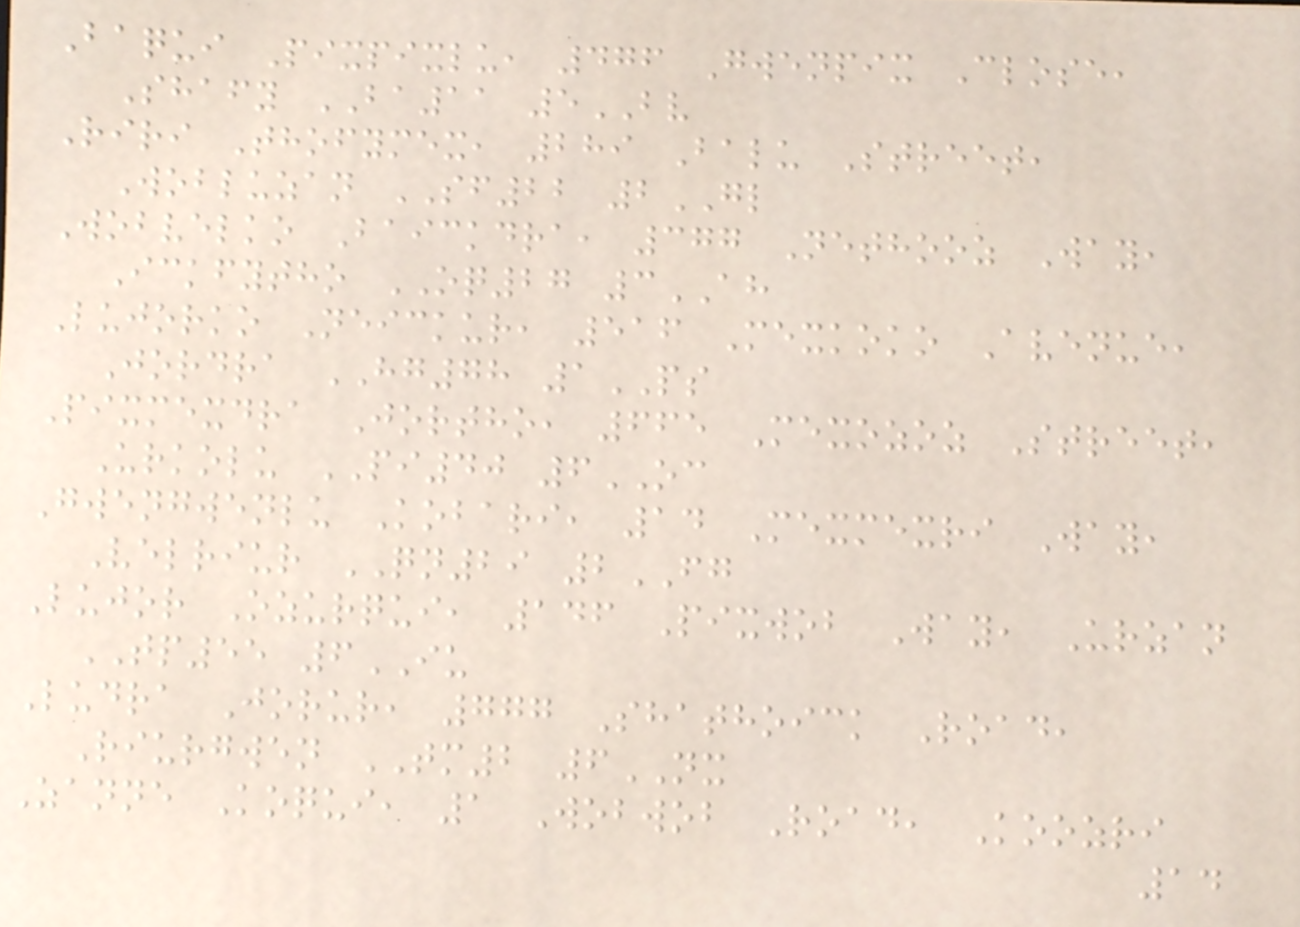Baqui Pixpixlu, 476 Gwenpix Close,
Shafy BA11 5BV
Riri Thofymex, 289 Balu Street,
Wobluzan SF22 2GL
Wobvelko Baickdra, 377 Nethooz Way,
Ickfytho OQ27 3AH
Lujorko Neickur, 516 Mexkoko Avenue,
Jordra HG78 1PS
Pixmexdra Jortho, 665 Mexozoz Street,
Urkolu PI40 6OC
Gwengwenlu Kobari, 14 Mexmexri Way,
Velriur QN29 2FG
Lujor Ozurqui, 146 Pixwob Way, Urzan
TP55 6IU
Ludra Jorur, 777 Shathoick Road,
Riurgwen TM2 6NX
Zanne Koqui, 1 Wobwob Road, Koozri
14
